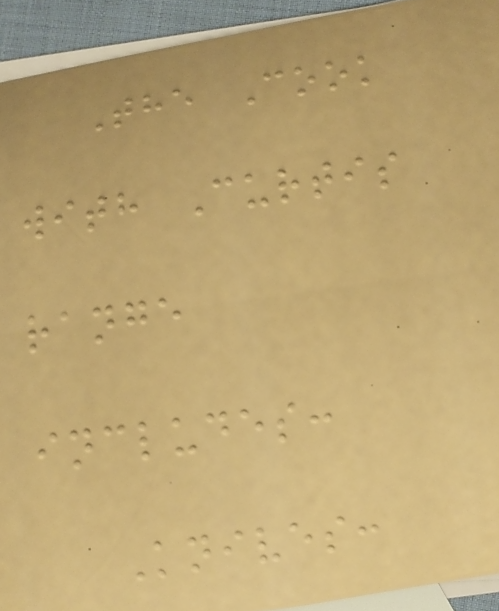The Cook
with Curtis
range
includes:
Knives:
